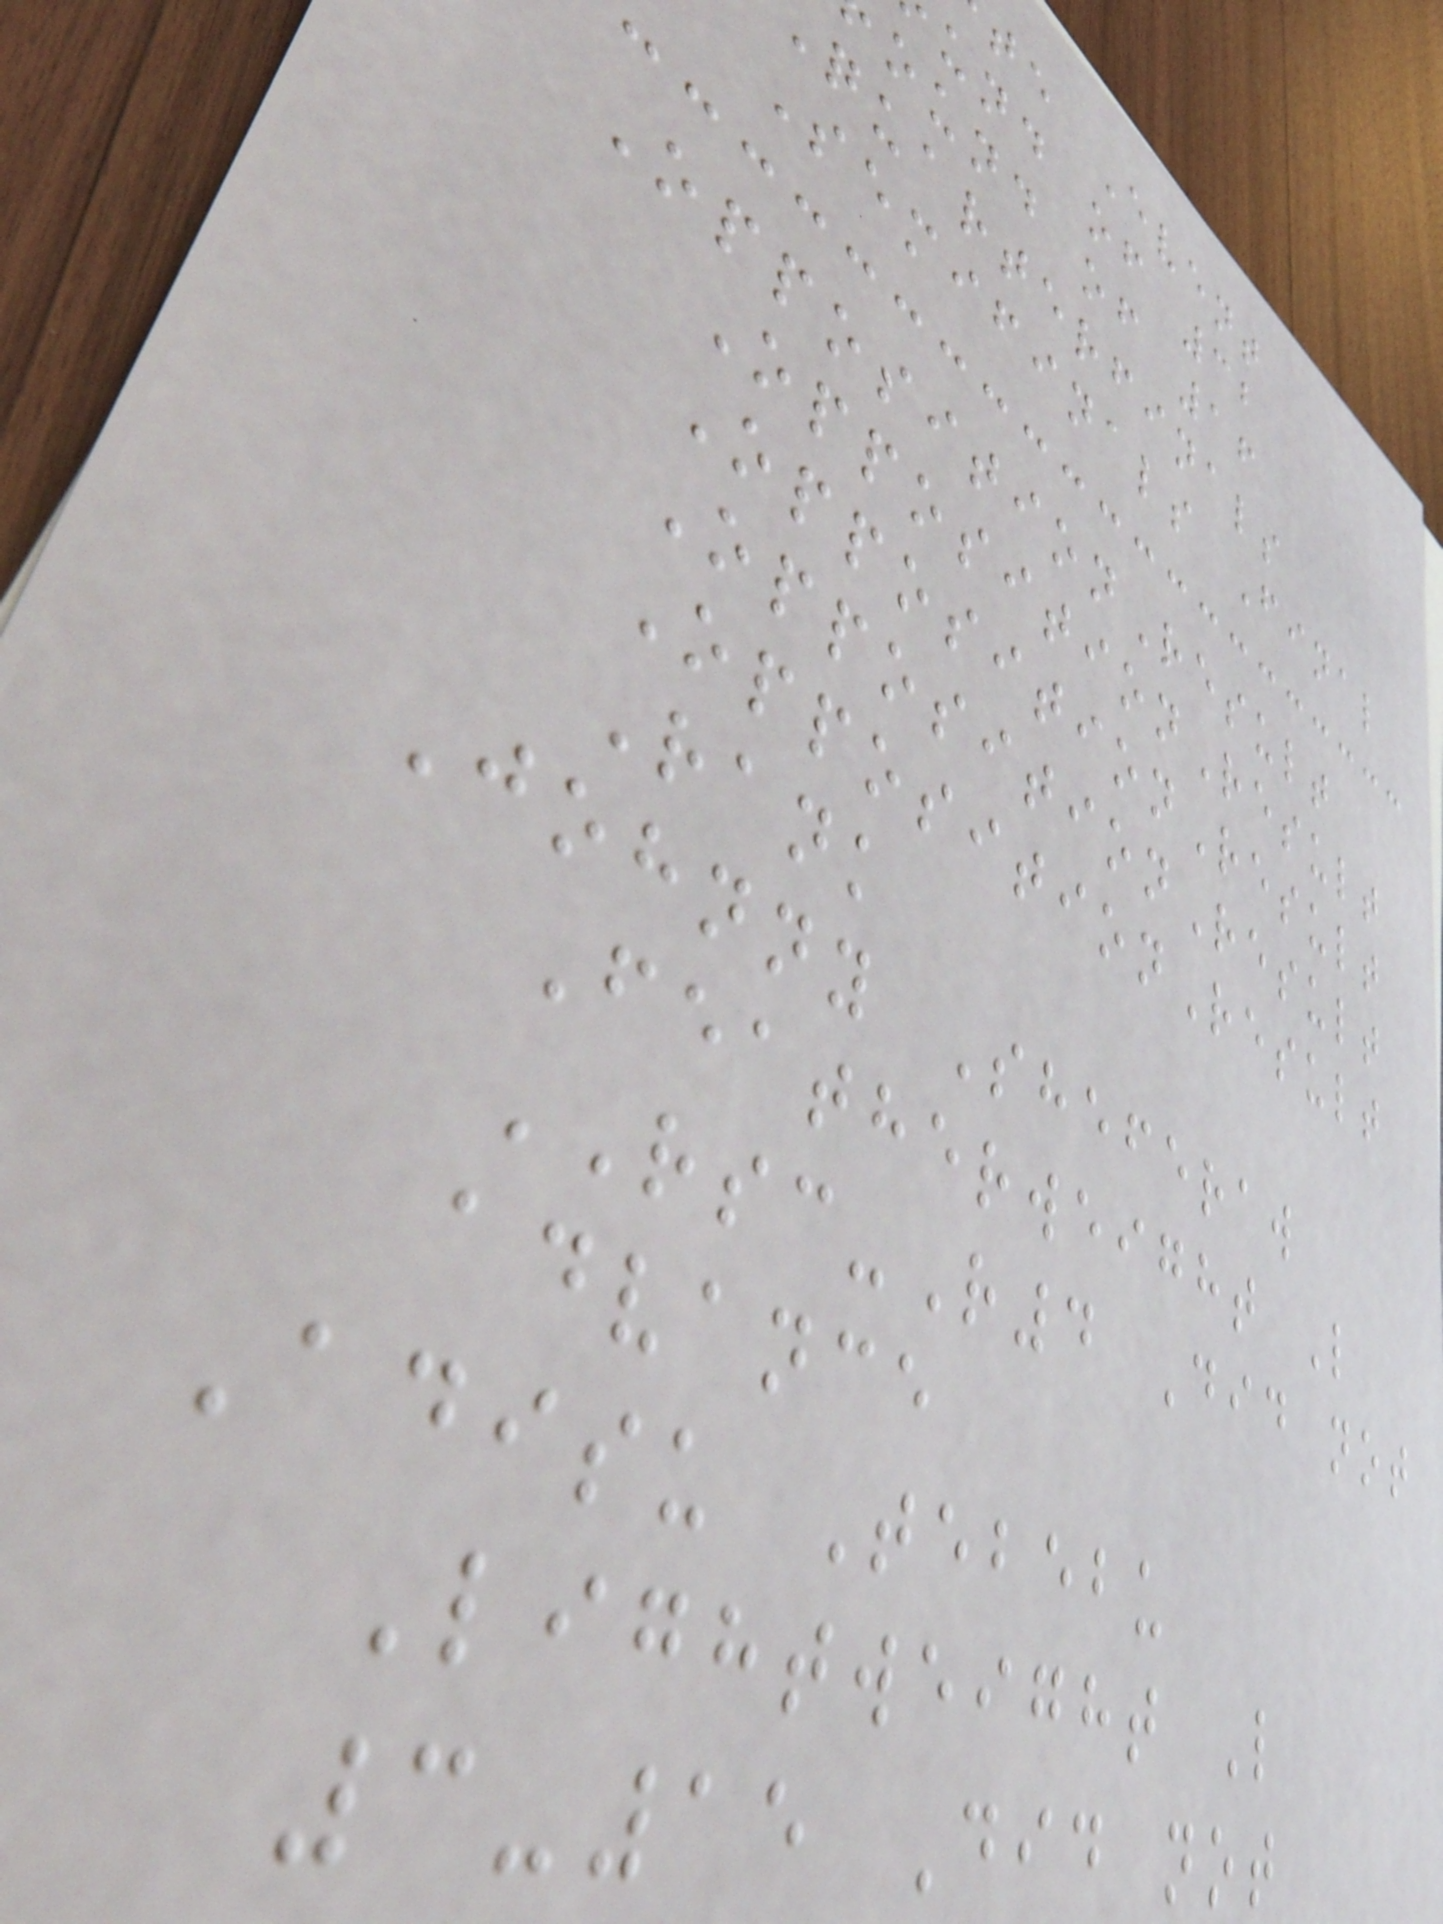te Event
und of 32
ound of 16
quarterfinals
Semifinals Final
OppositionResult
OppositionResult
OppositionResult
OppositionResult
OppositionResult
Rank
Johnny Sheferaw
Featherweight L
RSC-R4 Did not
advance
Adisu Tebebu
Lightweight L
3-15 Did not
